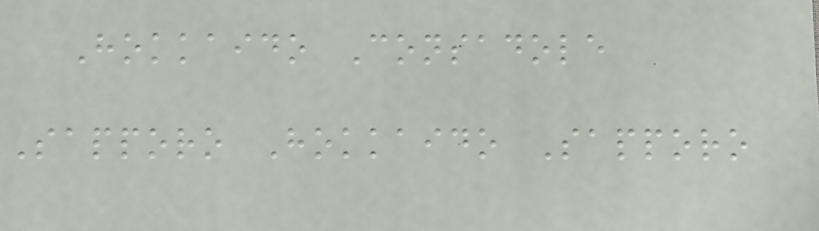Hokkaido Consadole
Sapporo Hokkaido Sapporo
